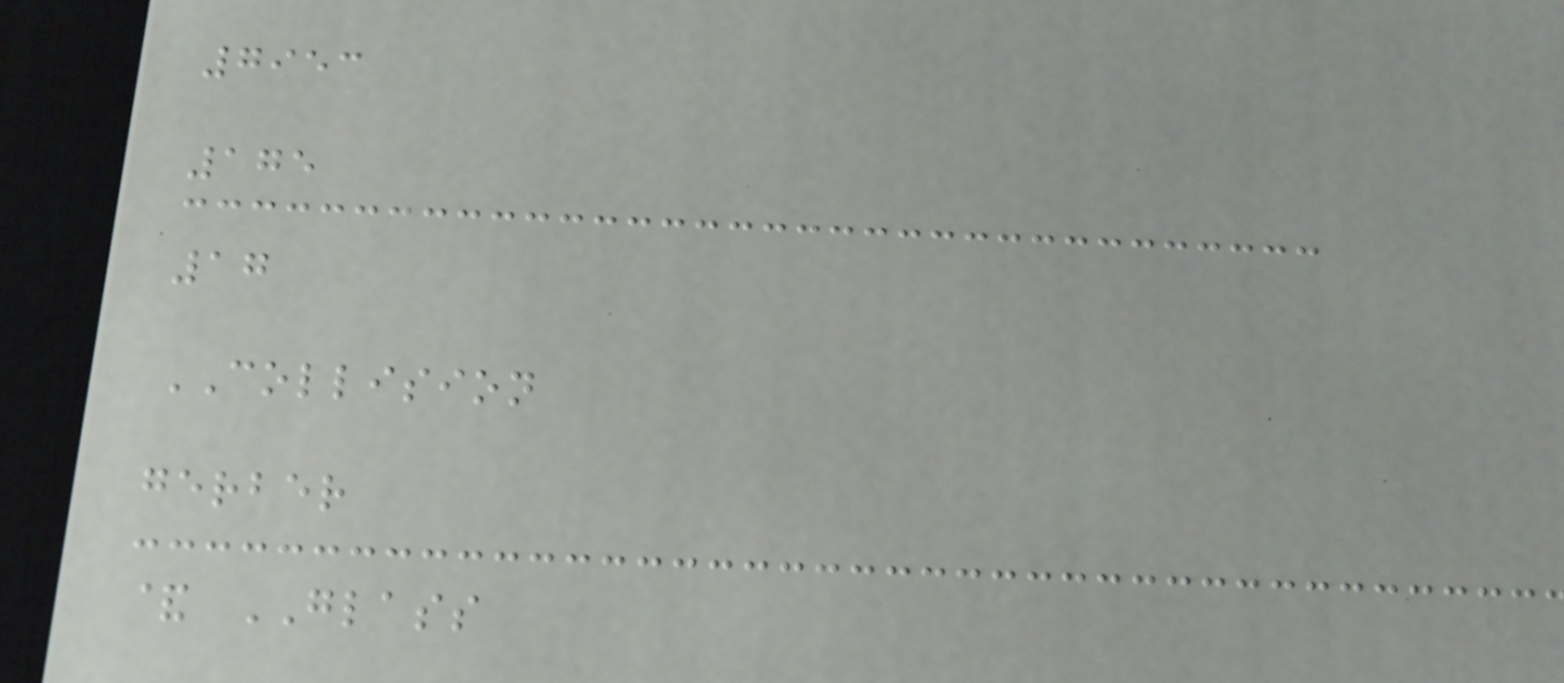7953
175
17
COLLISION
gerber
& GLASS
